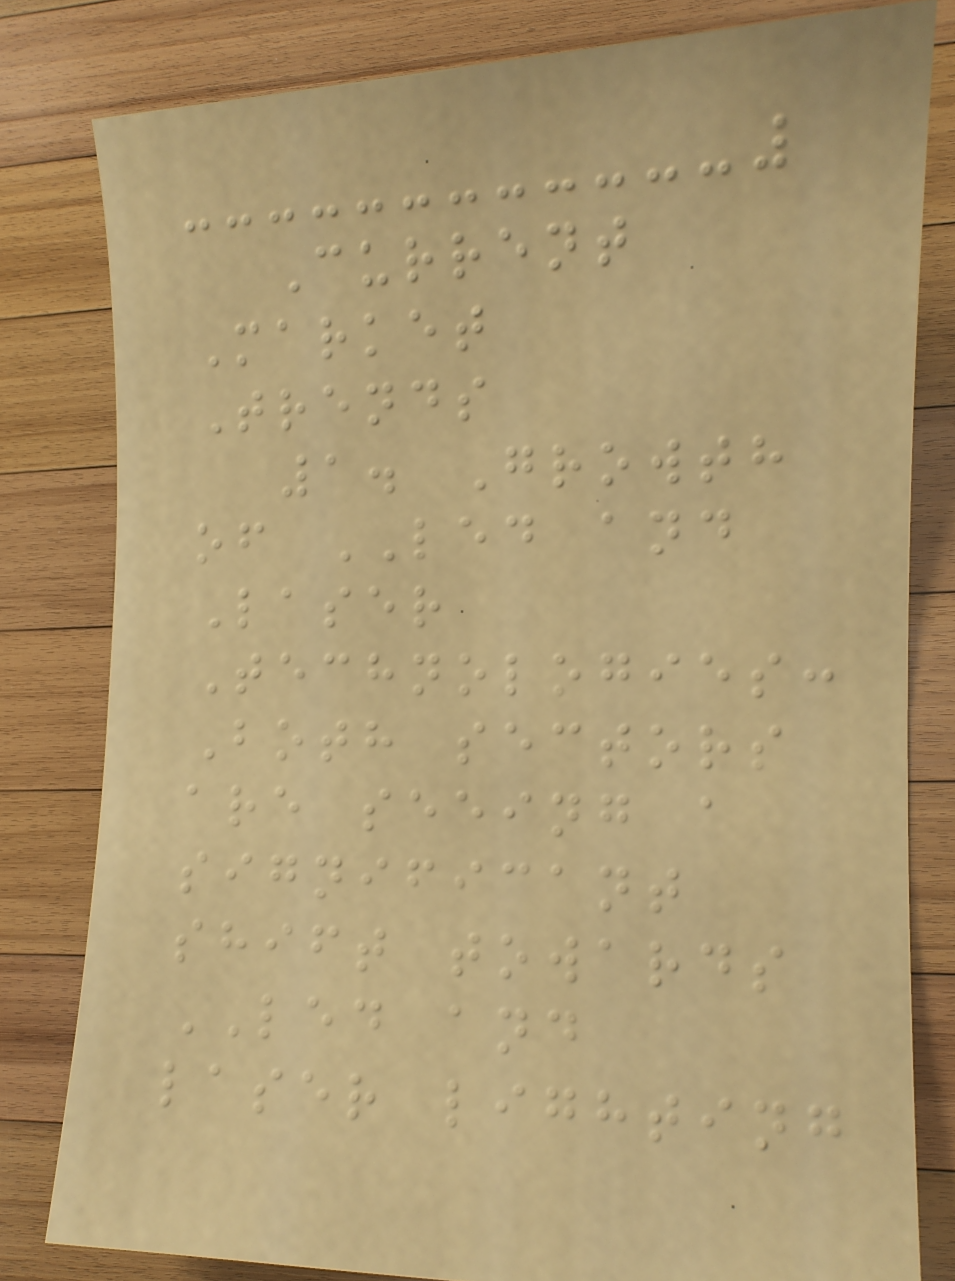Current
Market
Trends
1. Growth
of LED and
Laser
Technologies:
Both sectors
are seeing a
significant
shift towards
LED and
laser lighting
